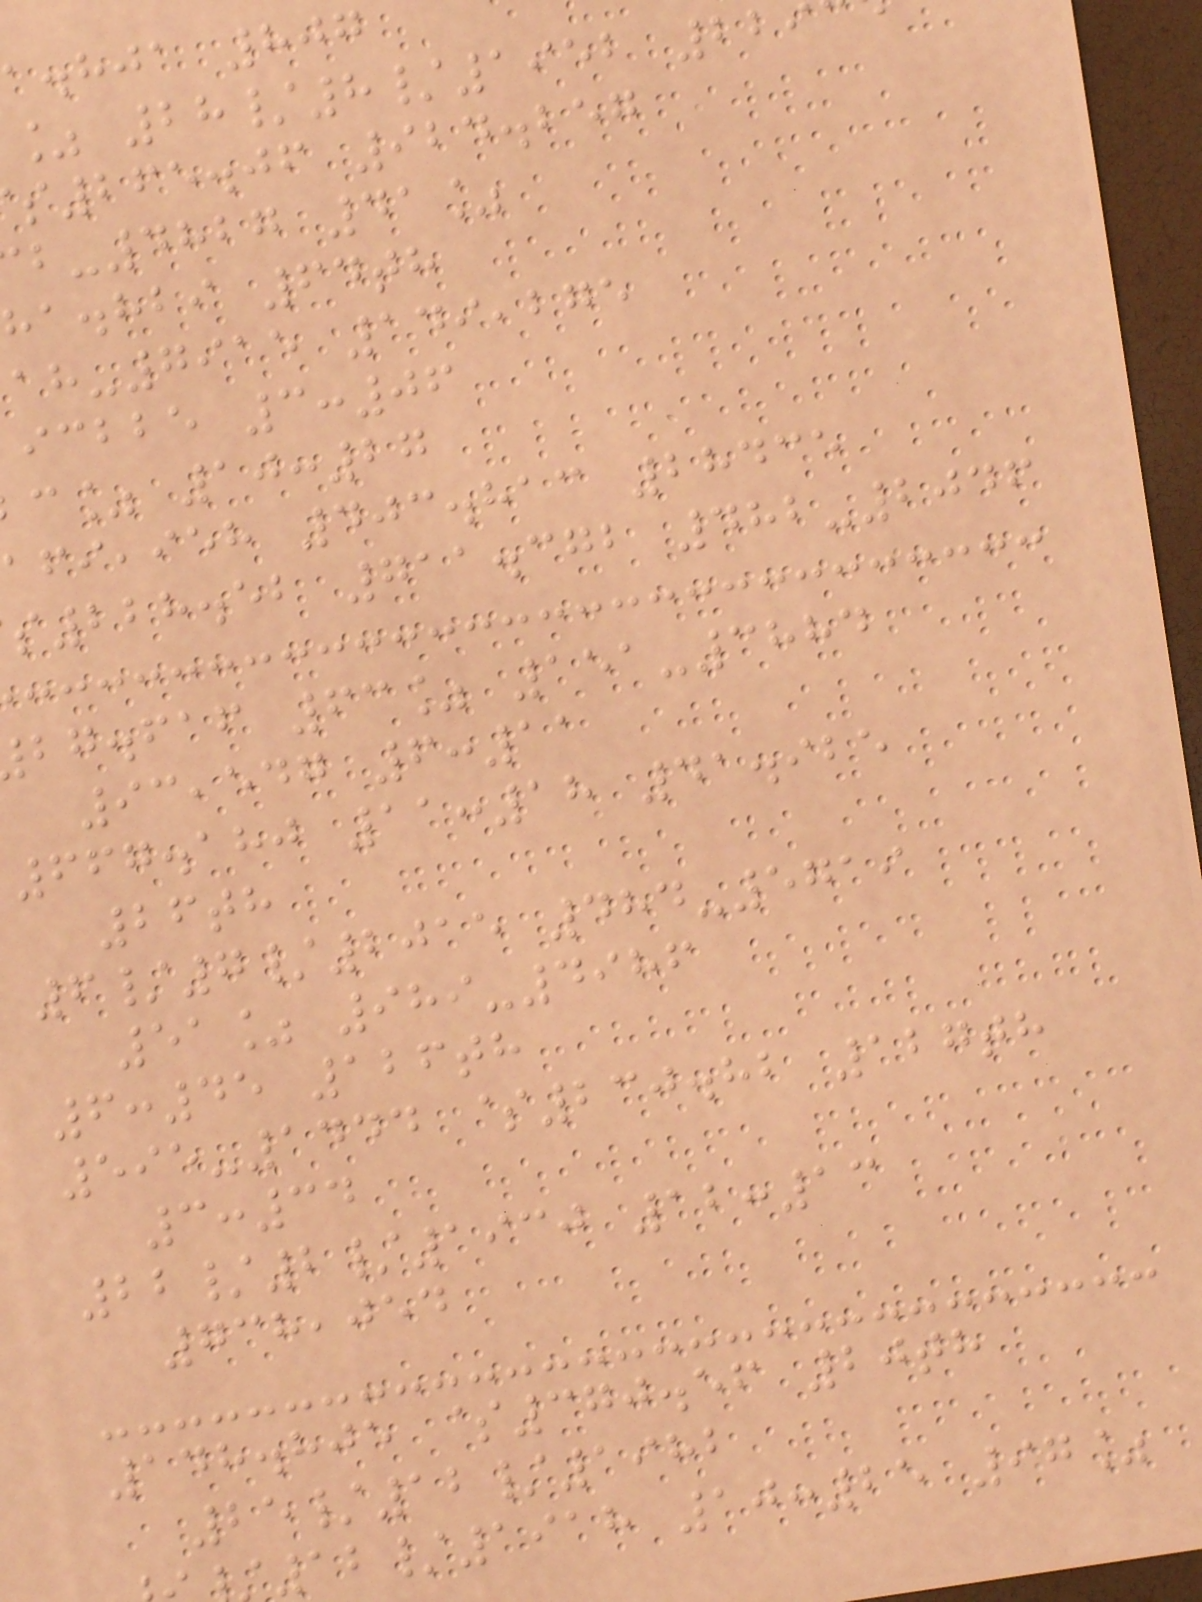a.hja 807
% 28/8/1952 22
265.06 924.257
-4827 41%
ha.hbi 64th
-7915 149,275
icbbe 3:06
c% 10:27
,ieh 403.813 28435
228.52 711.372 482-2046
bg.faf 63% 151-3884
93,547 6:11
667.180 11:18 41.925
26th
6/7/2015 484-5719
51% 989-4986
6:45 126th
595-1444 $230.82 127th
3:34
22/2/1930 12:13
738,054
148.805 $370.56 20th
25/12/1982
12/1918 10:25 97%
